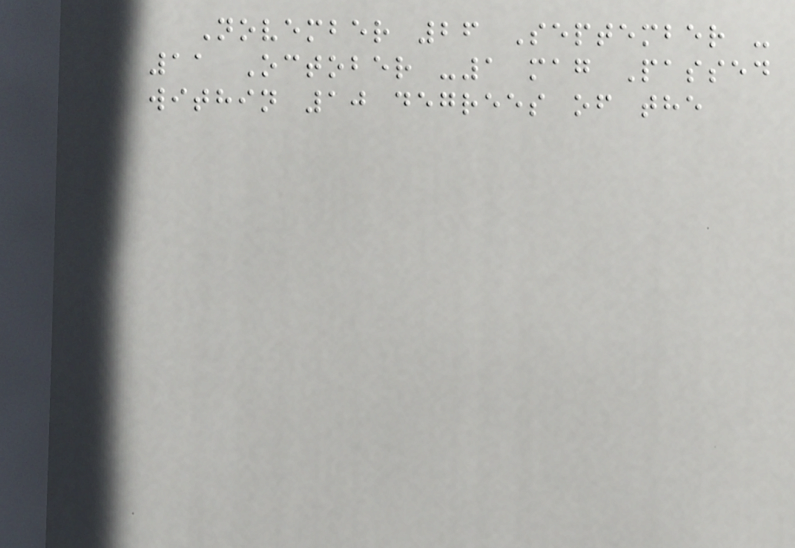November 26 September -
11 October -1 mag Passed
within 10 degrees of the
